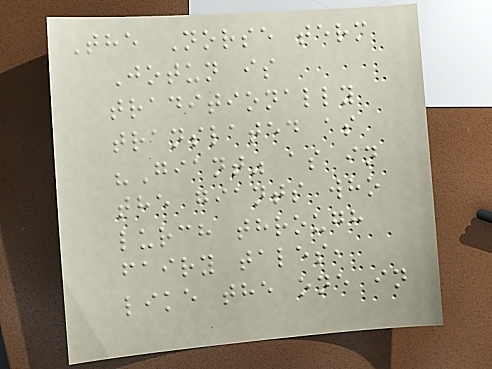The Norse term
Jotun is
traditionally
translated as
"Giant" as in
the giants who
lurch through
fairy tales,
like the one in
